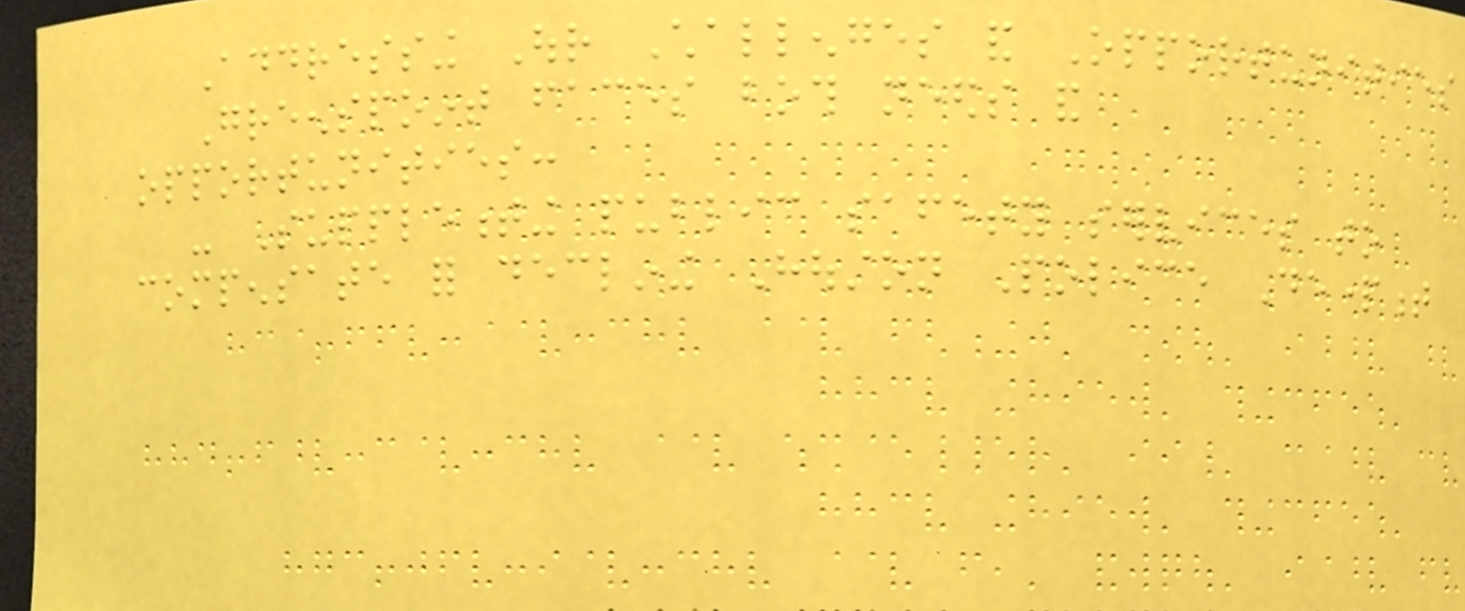Addressing Our Challenges and Opportunities
Greenspoint faces both needs and
opportunities:
- Supplementing public safety services to
compensate for declining Houston Police Department
